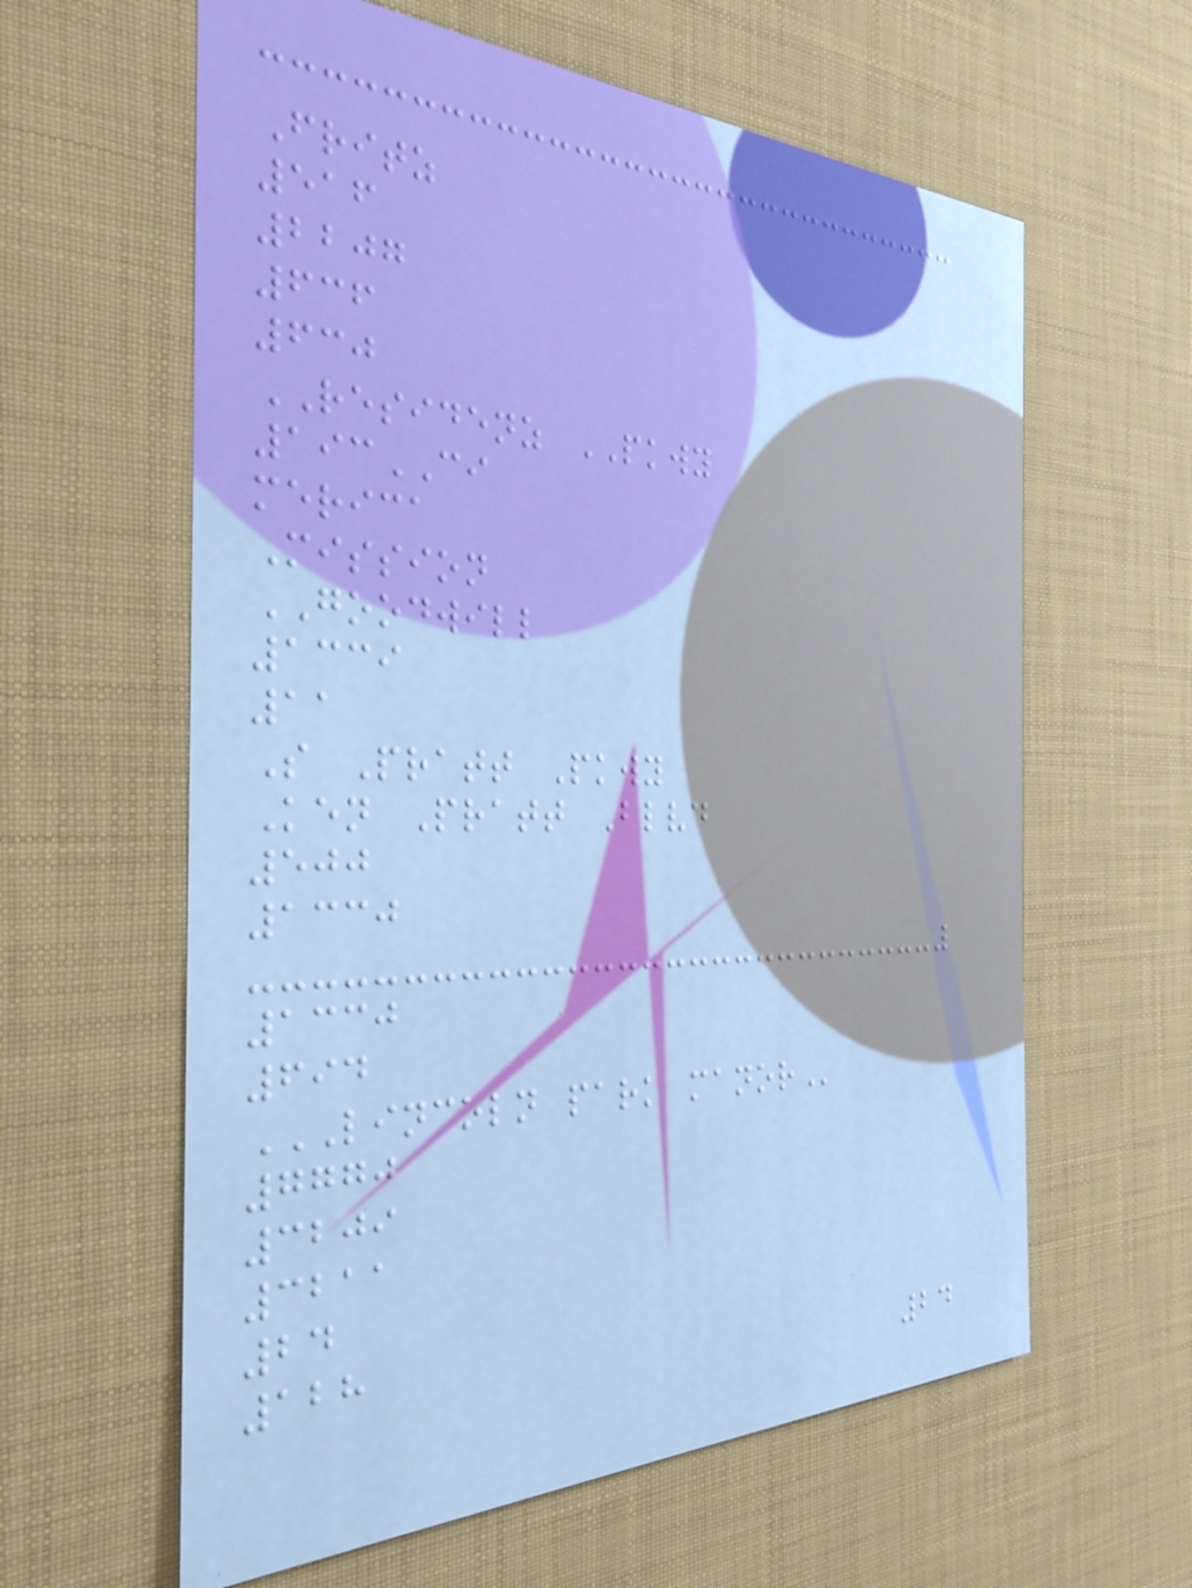Fritz
516
2207
636
630
RESIDENZ PKWY
193CI
merica
Mission
GOODWILL
1339
11
S Pratt Pkwy
Ken Pratt Blvd
500
1330
1330
694
LINCOLN PARK MANOR
7770
3209
3211
24
128
24
